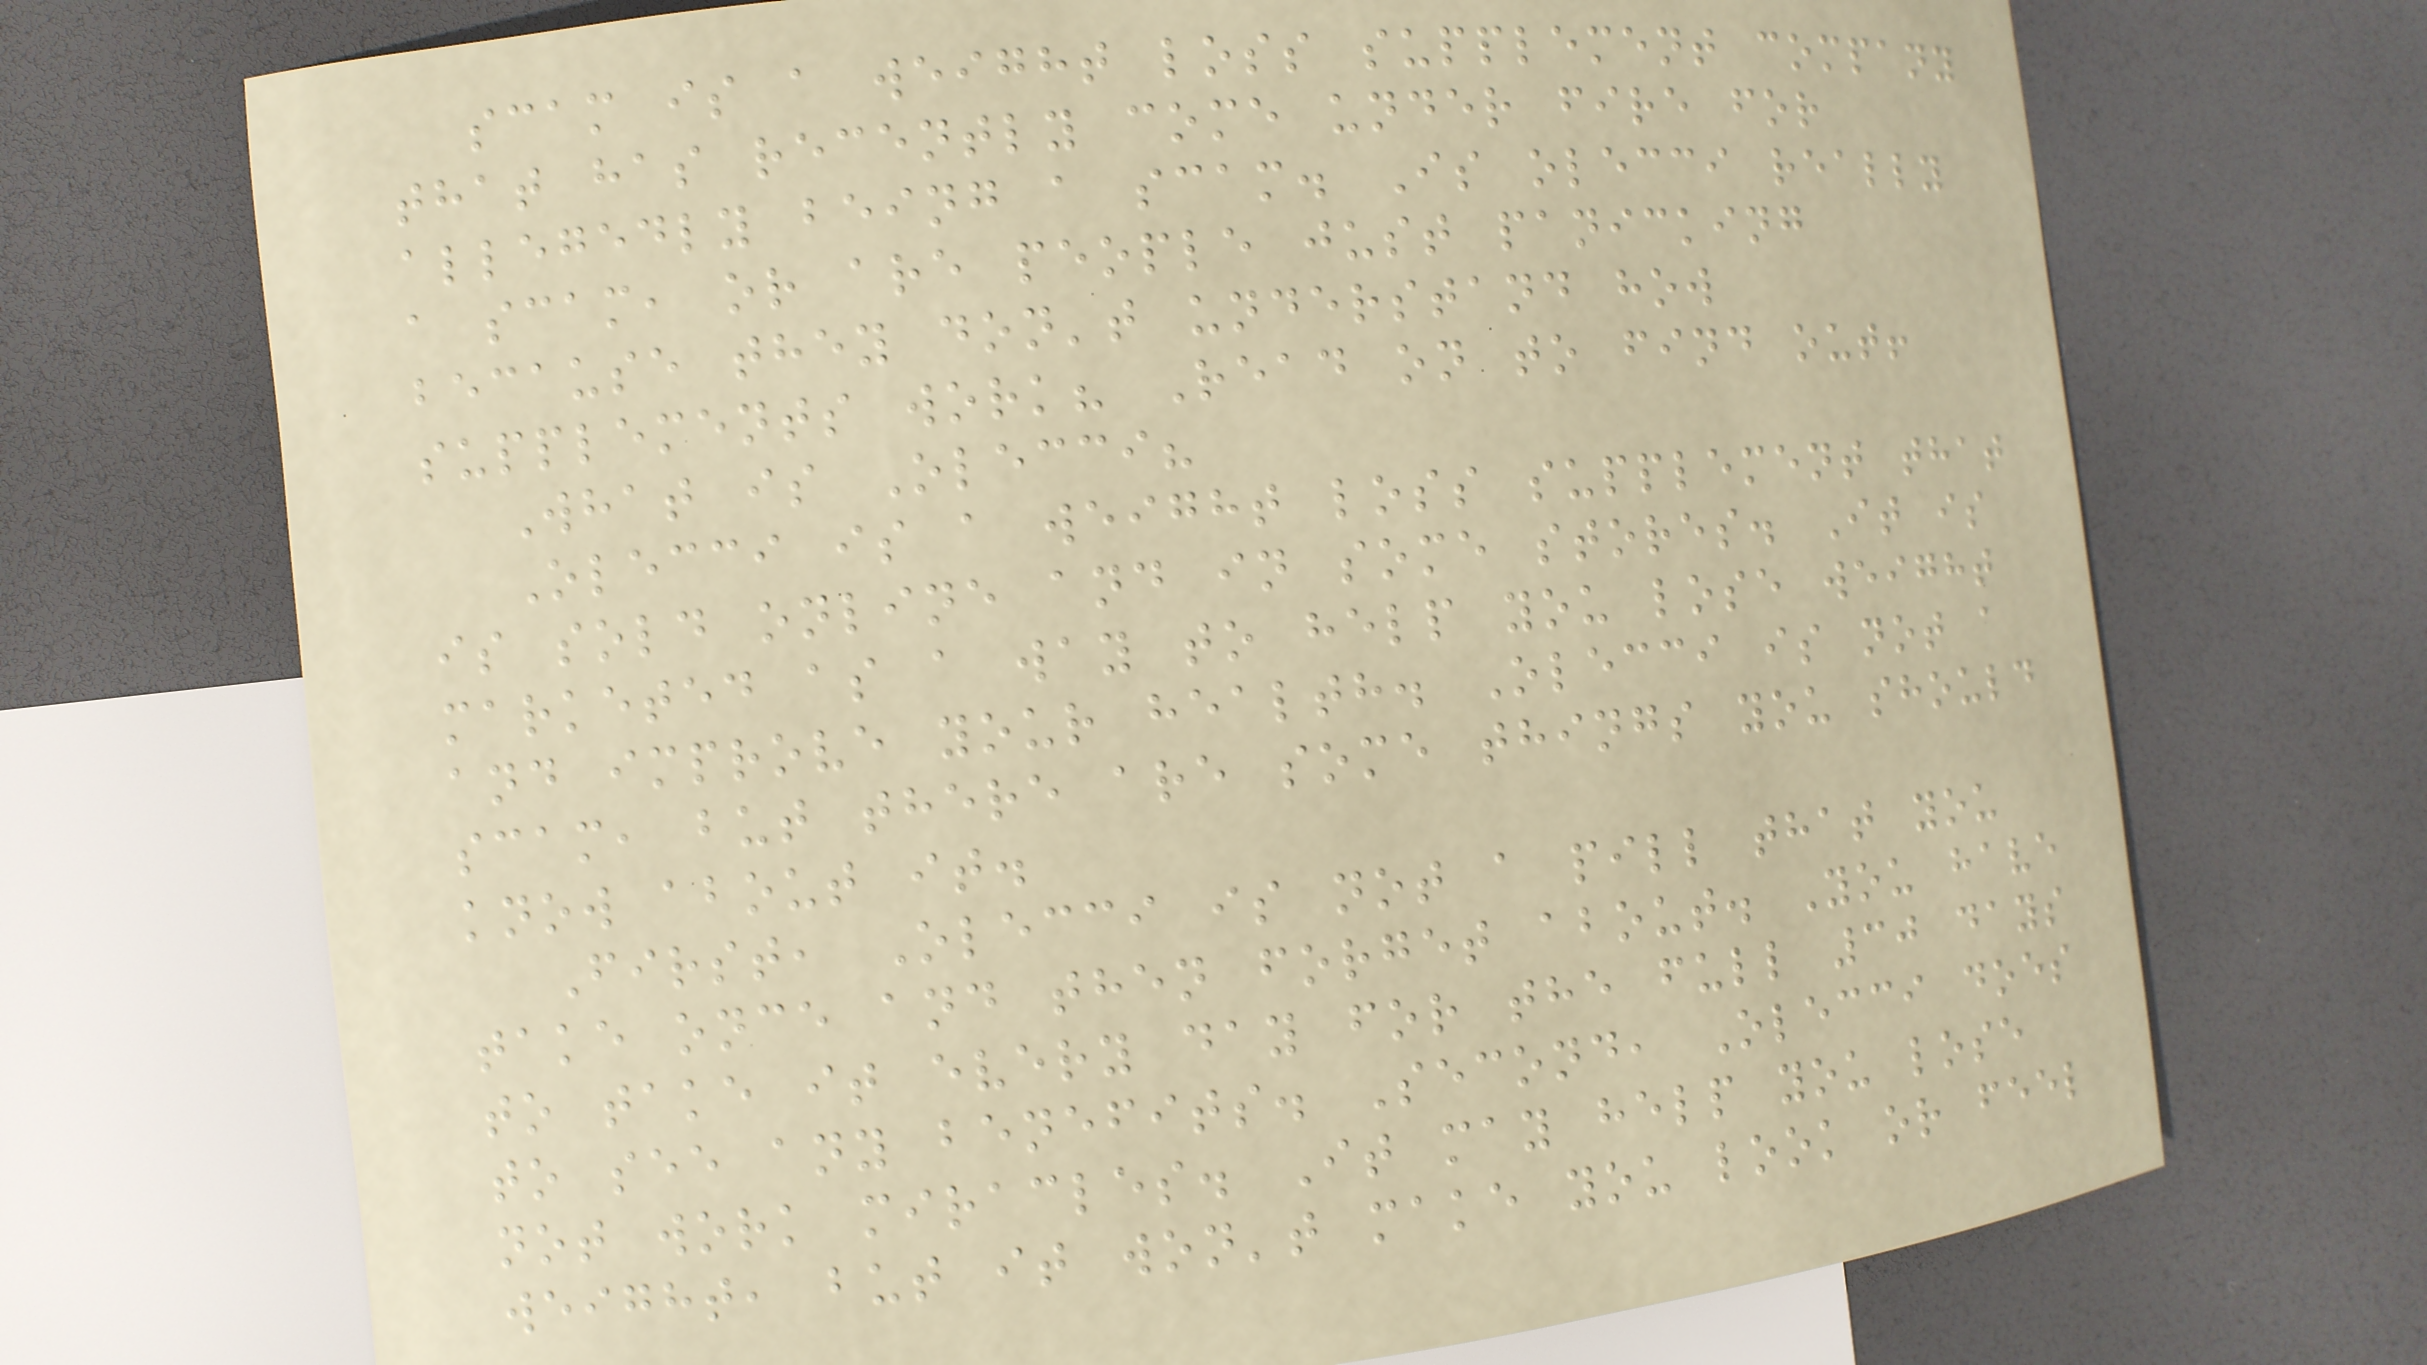scam is a weight loss supplement company
that has recently come under fire for
allegedly being a scam. Is olecci really
a scam, or are people just panicking
because they don't understand how
supplements work? Read on to find out!
What is Olecci?
Olecci is a weight loss supplement that
is sold online and in some stores. It is
marketed as a way to help you lose weight
and improve your health. Olecci is not a
scam, but there are some things you should
know about it.
First, Olecci is not a pill that you
take once and then forget about. You have
to take it every day for the full 30 days
to see any benefits. Second, Olecci does
not work miracles. It may help you lose
weight, but it won't make you look or feel
